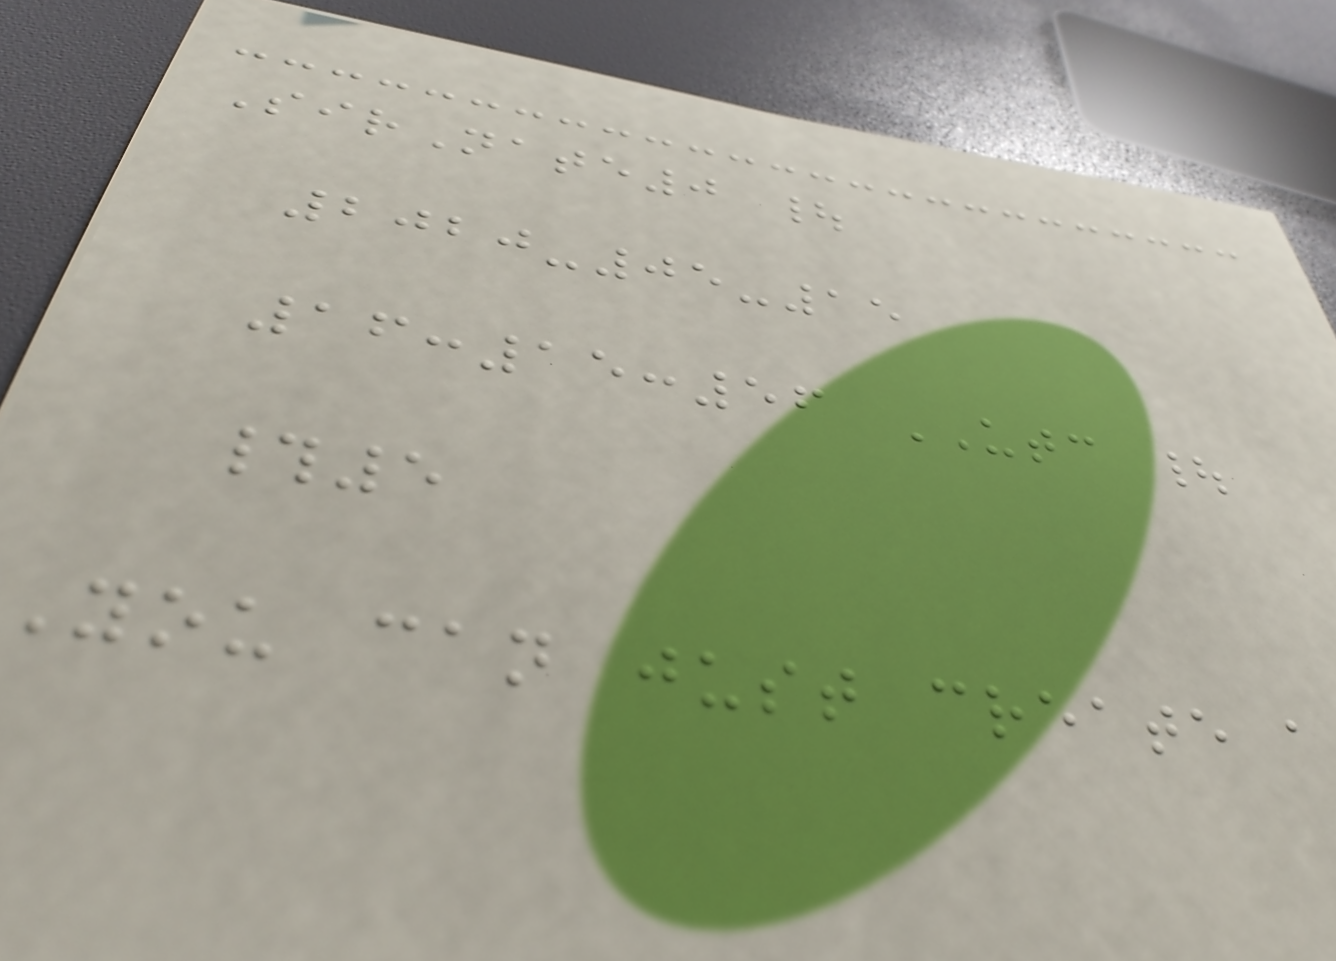SirNate0 |
2020-05-15
16:15:56 UTC |
#5
You can just create a
